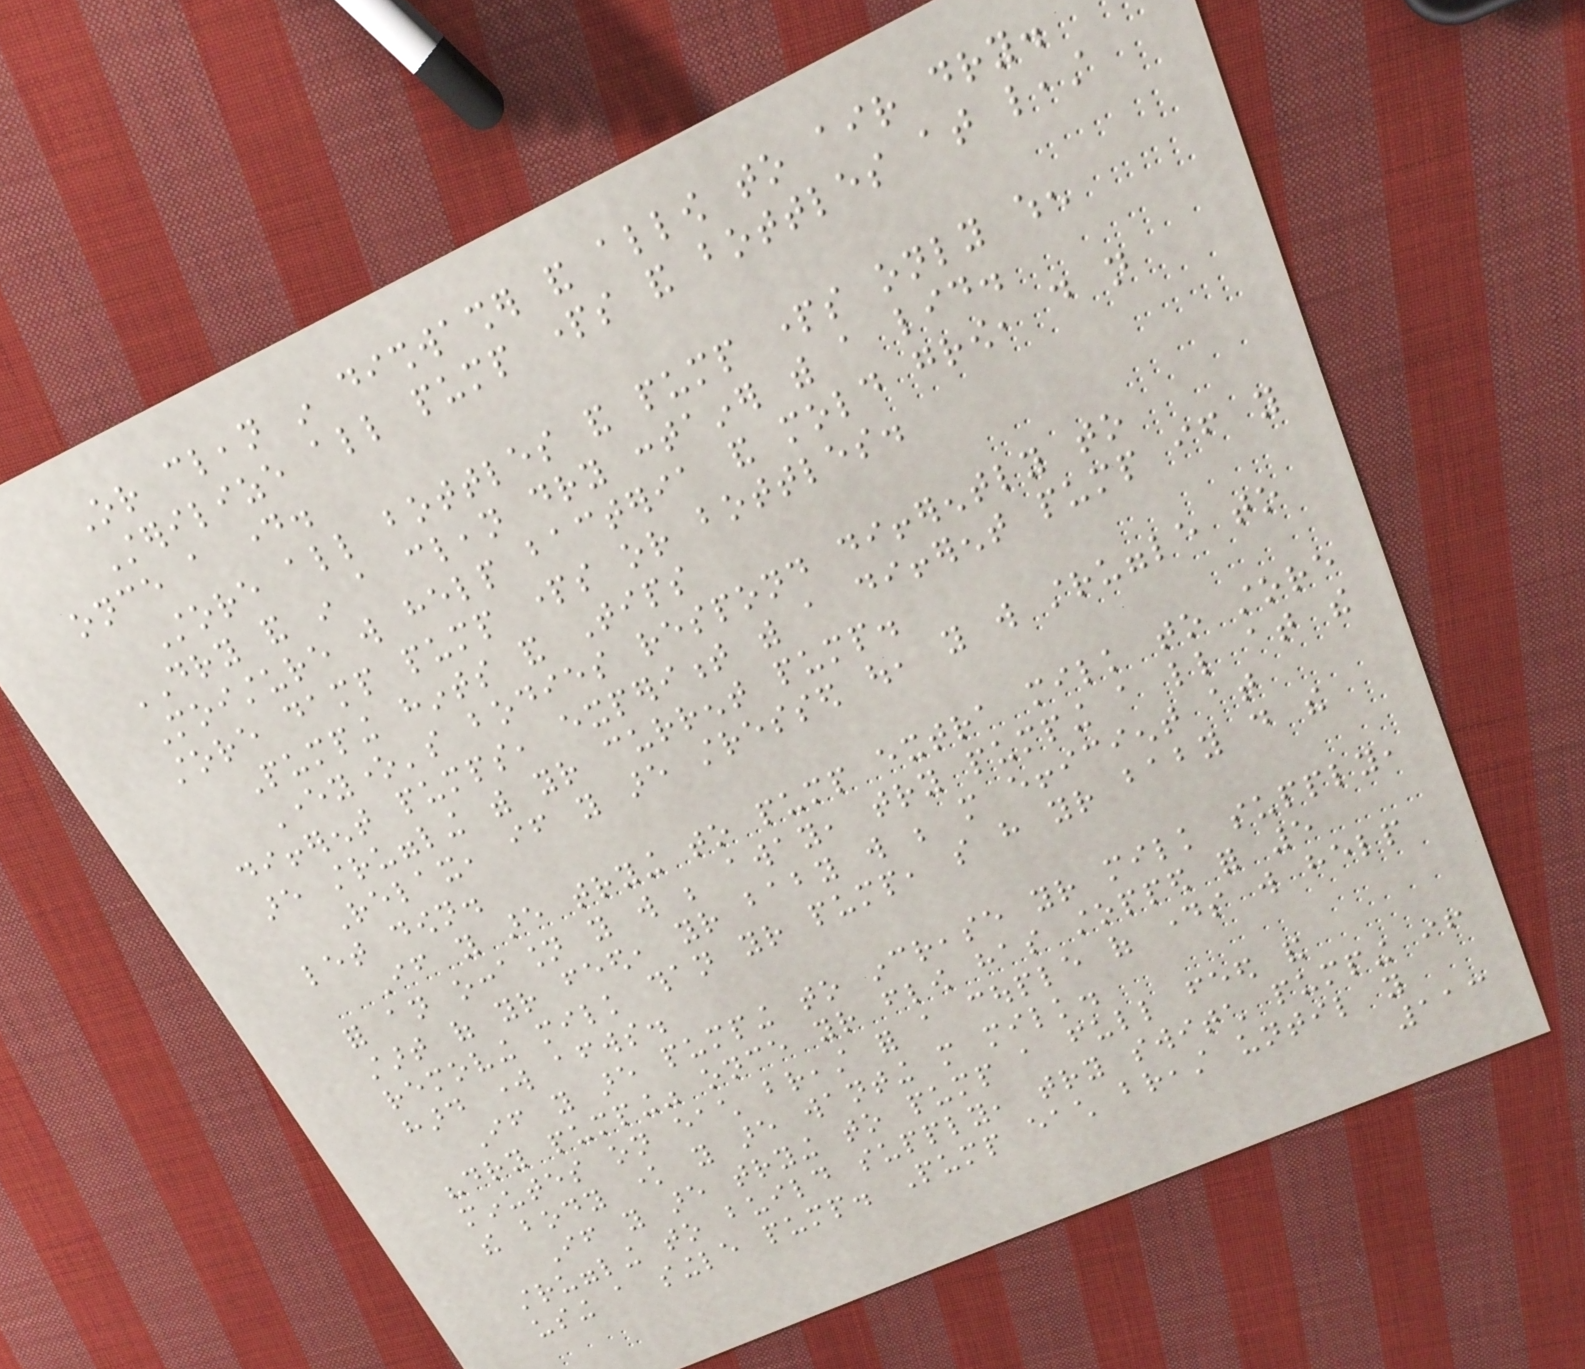Or clean in dishwasher and allow to air dry.
Sterilize all pump parts and bottles at least
once a day.
Store all bottles and pump parts only when
DRY and in a clean dry container with a lid.
Moisture will help bacteria and mold grow, do not
store damp pump parts or bottles.
Pumping hints and Tips
Everyone's bodies respond differently to
different pumps, experiment with a different pump if you
are struggling with your current pump.
Relax, if you are stressed out, you will struggle to
let down.
If you are trying to pump extra milk to store
for an occasion you will be away, try pumping a little at the
start of your feed, your baby will be more efficient at
removing milk than your pump, so have your baby do the
hard work afterwards.
If you are pumping to increase your milk supply,
"dry pumping" once your flow has stopped for 5
minutes on each breast for a couple of days will help
the body know you are wanting more milk.
If you are trying to pump a full feed and
struggling to build supply, try switch pumping if
using a single pump. Pump each breast until you
113
